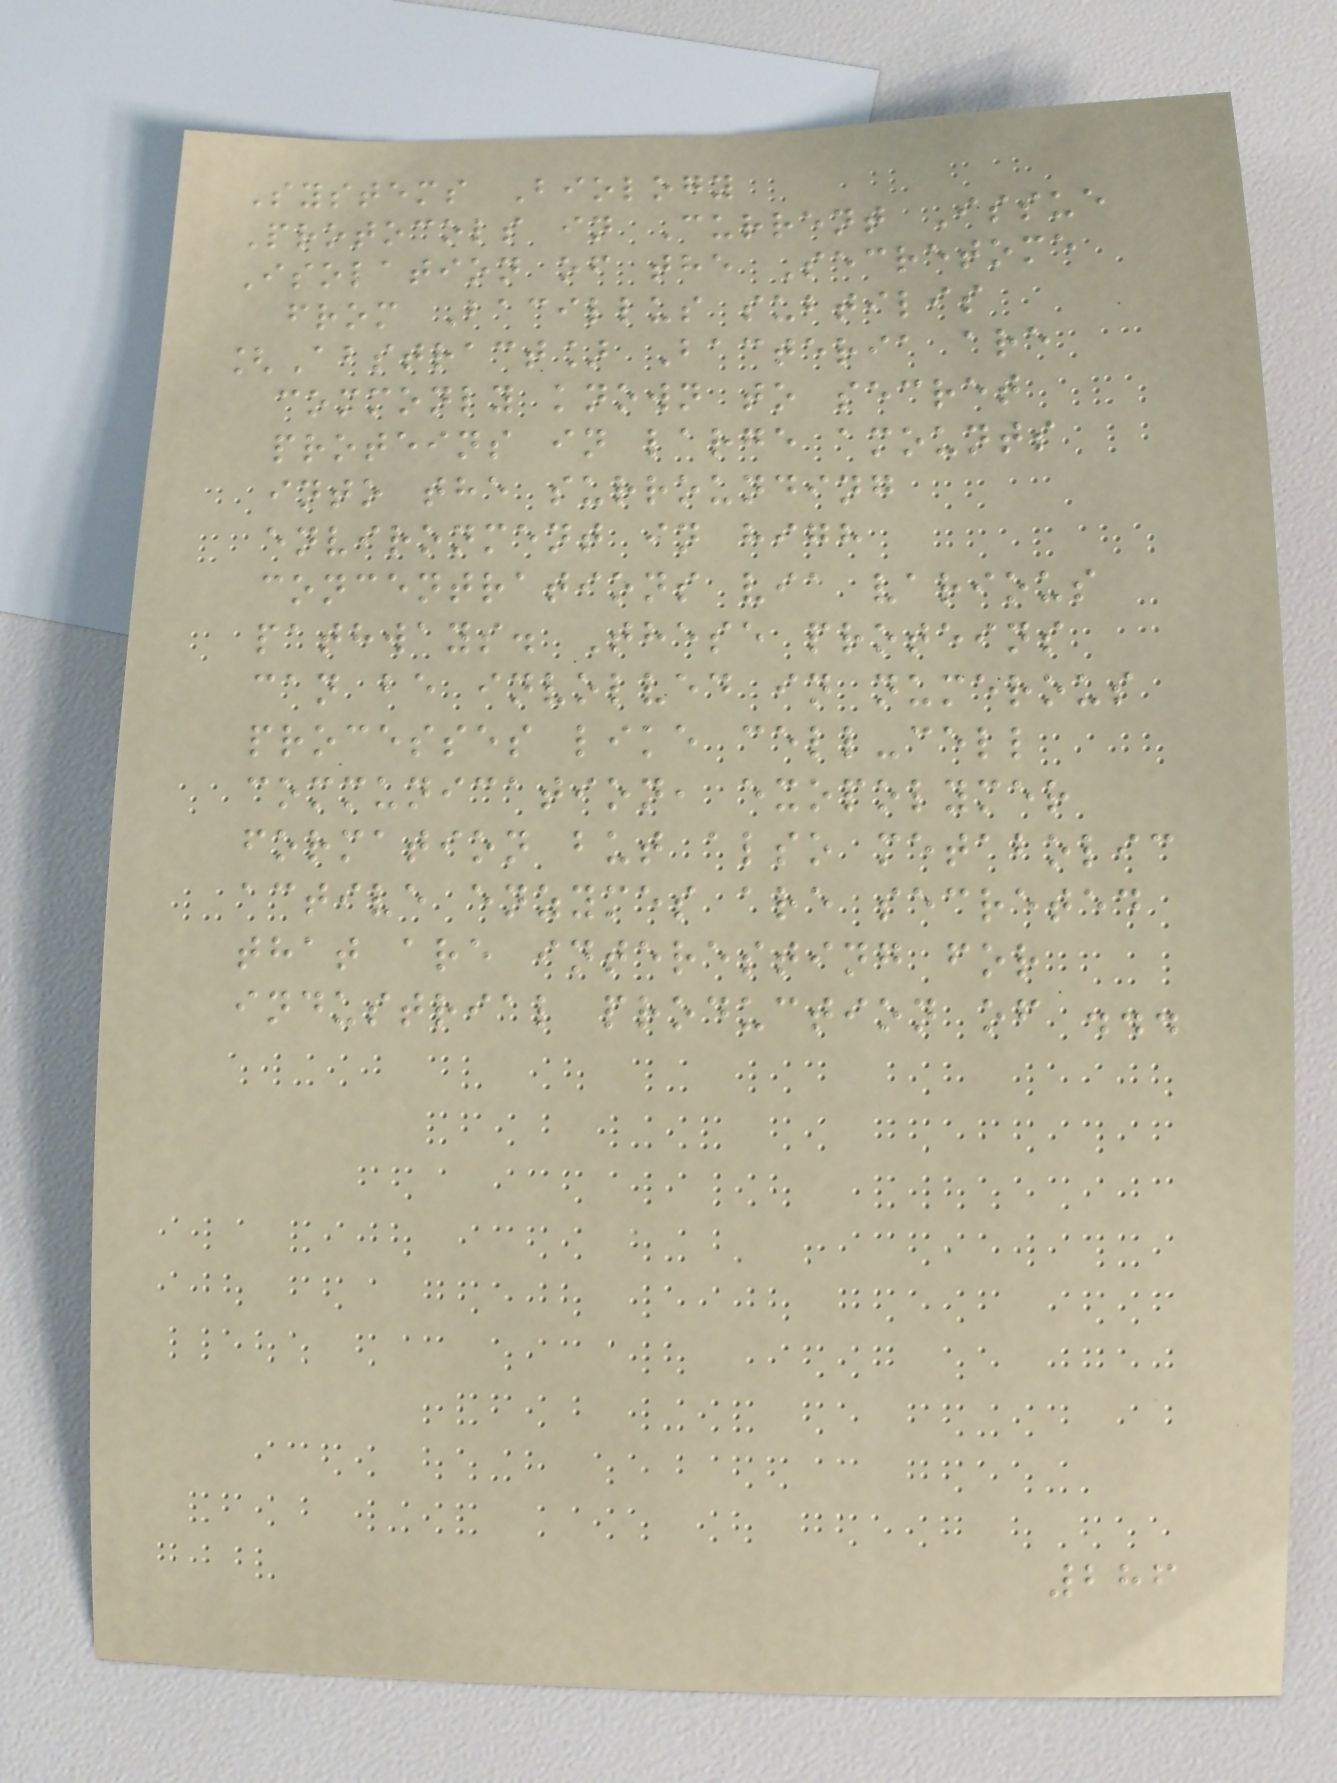Systems Biology
Protocols in Current Issue
Isolation of the Secretome
from Bacillus subtilis
[Abstract] Bacteria are
commonly known to secret
proteins in large amounts
into the surrounding
environment in high
concentrations via various
pathways. These proteins
can be involved in numerous
processes like cell-cell
communication, exopolymer
formation but also metabolic
active enzymes are secreted
that are interesting for
industrial production of ...
286
